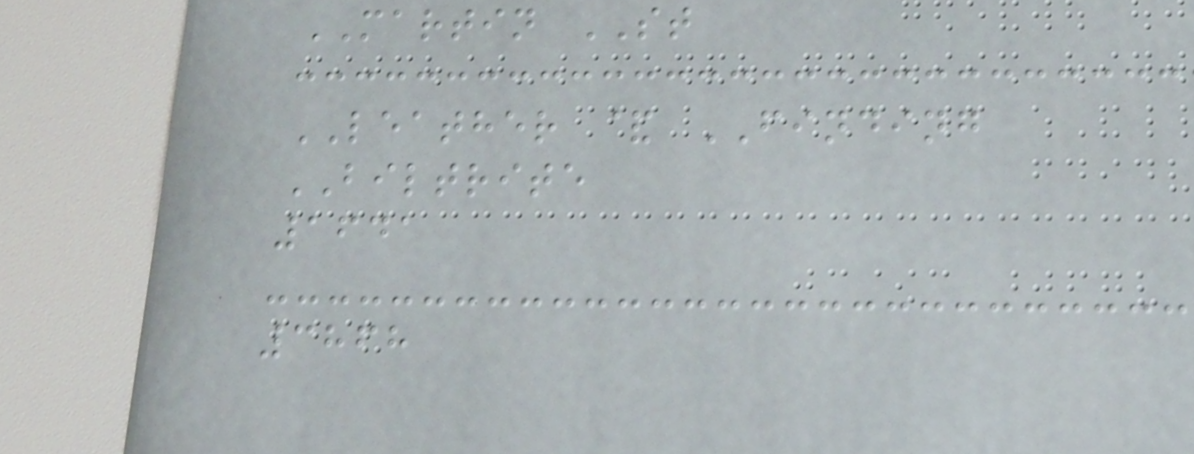MARTIN ST
LEATHER & FINDING
BILTRITE
1641
3868
